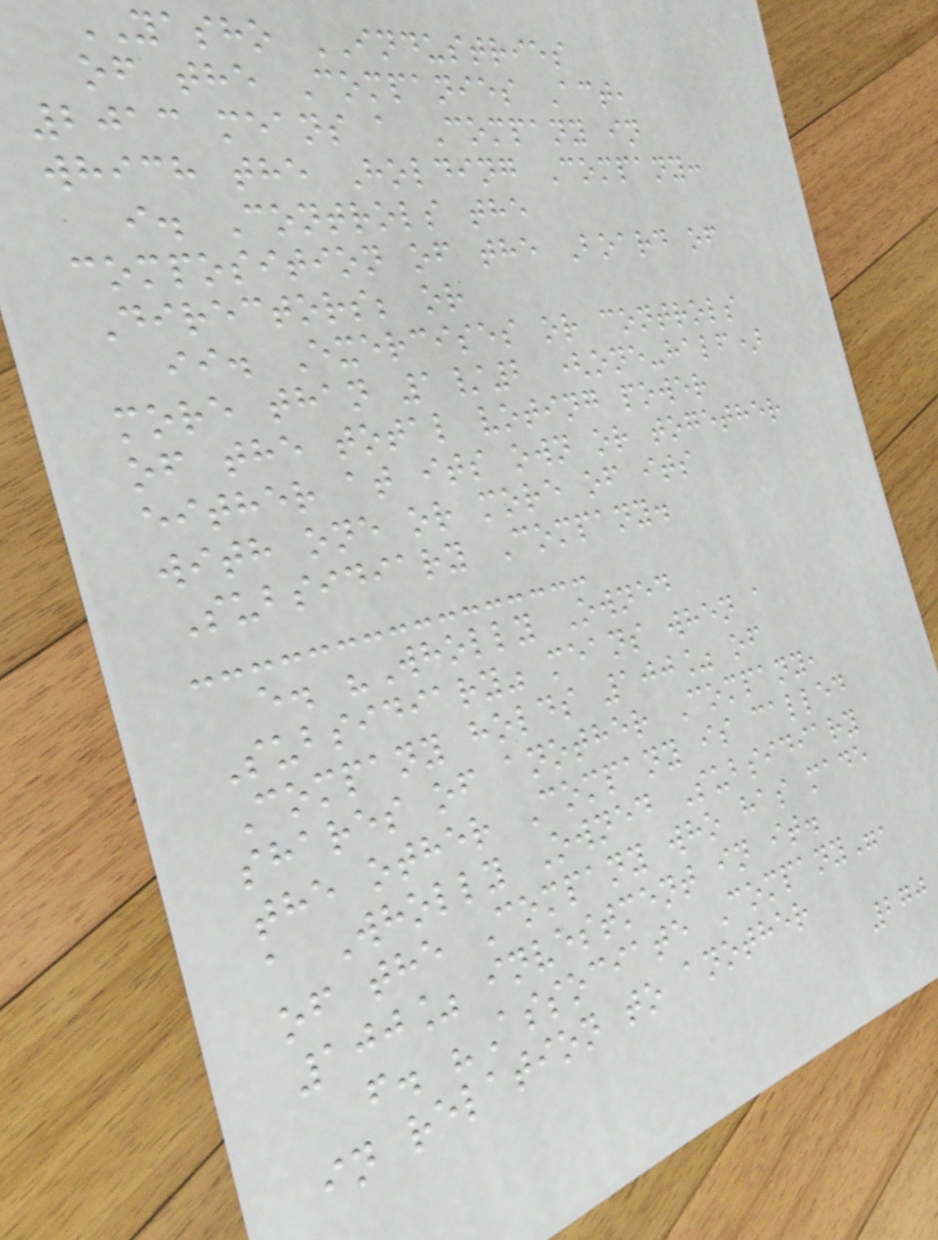YASHO INDUSTRIES
of the Companies Act,
2013 means a Company in
which the Holding Company:
i. Controls the
composition of the Board of
Directors; or
ii. Exercises or controls
more than 1/2 (one-half)
of the total voting power
either at its own or together
with one or more of its
Subsidiary Company.
e. "Wholly Owned
Subsidiary" means when a
Company holds 100% of
shares of another Company,
the other Company is called
a Wholly Owned Subsidiary
of the Company who has made
100% investment in it.
f. "Associate Company",
in relation to another
270
